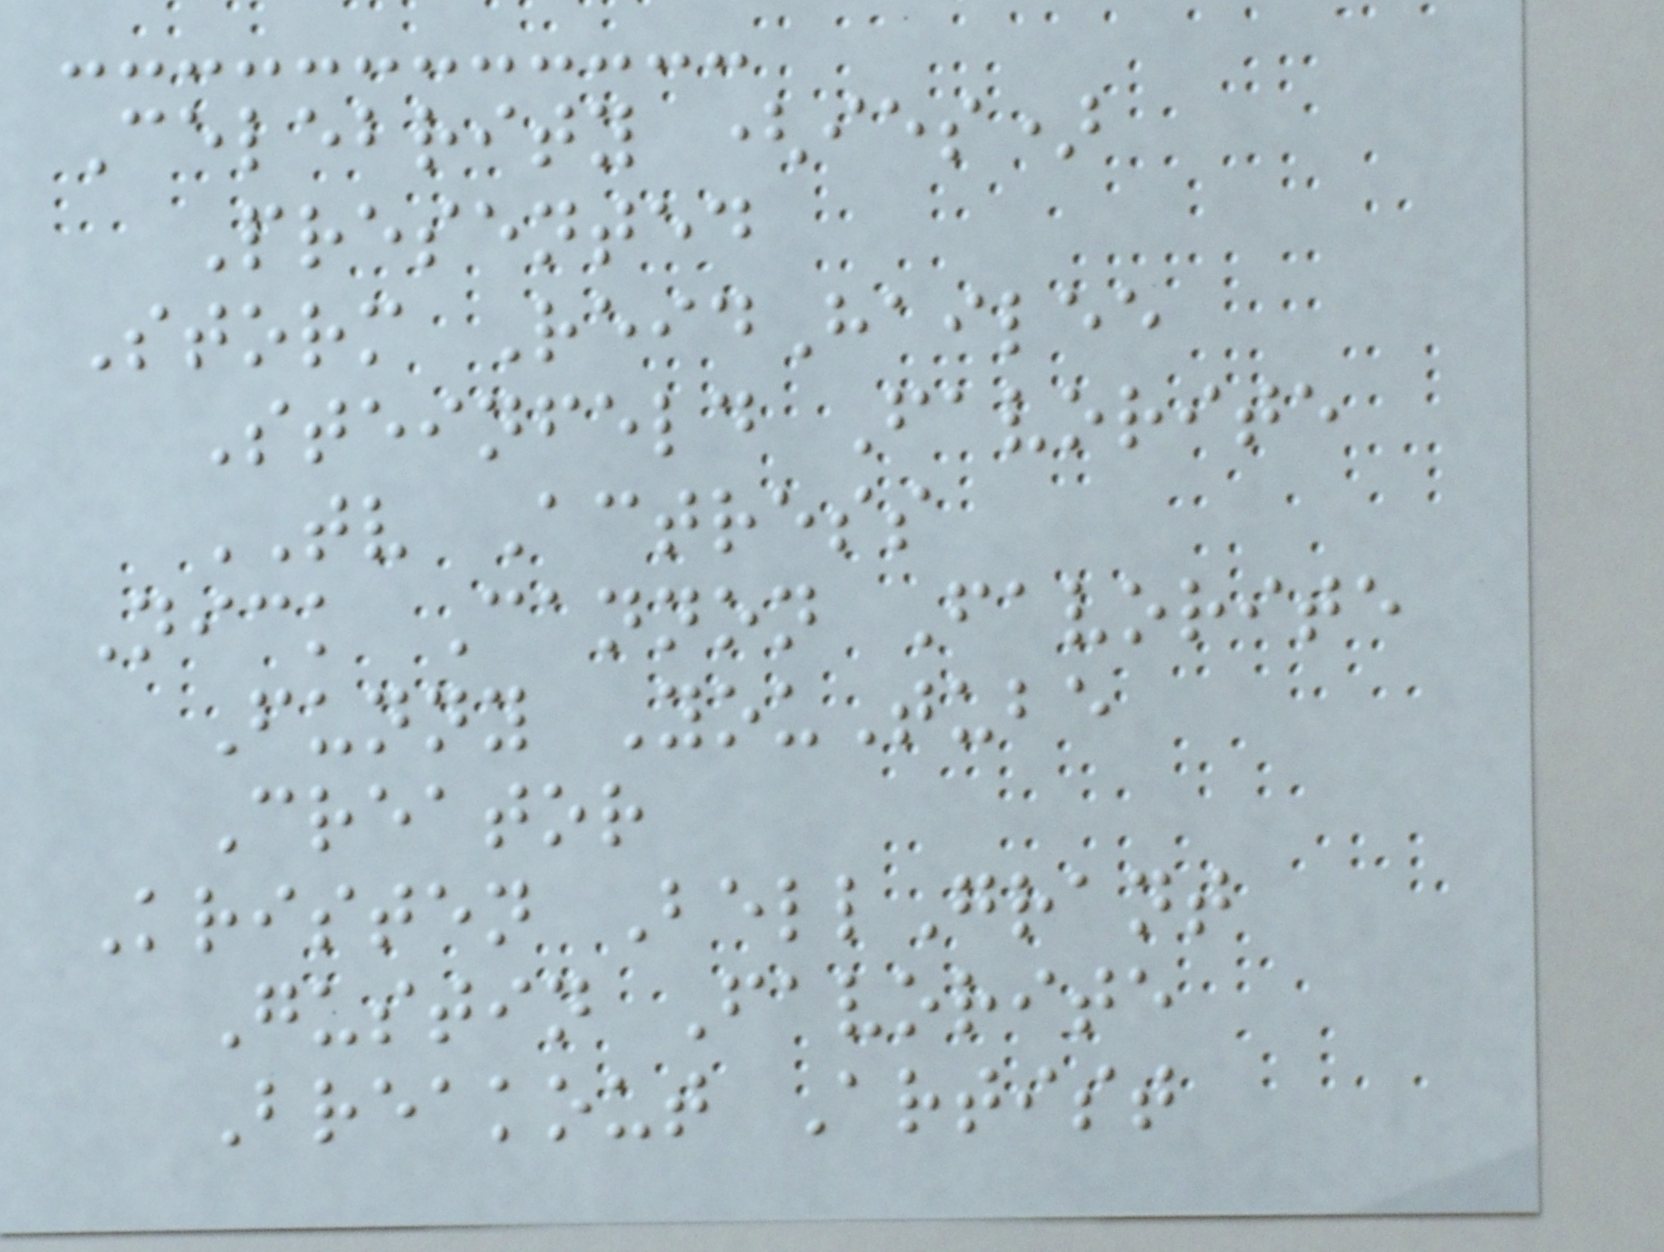Celebrity (ies)
Presented
Storm ReidHailee
Steinfeld Favorite
TV Actress
Nick Cannon Favorite
Funny YouTube
Creator
Kristen BellGrant
Gustin Favorite
Breakout Artist
